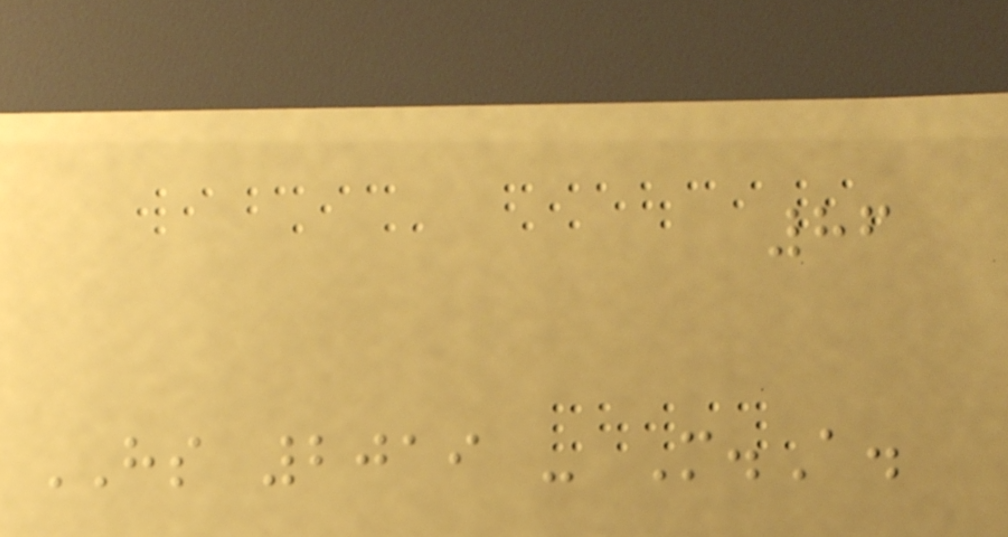86
HS 2019 - M.A.
